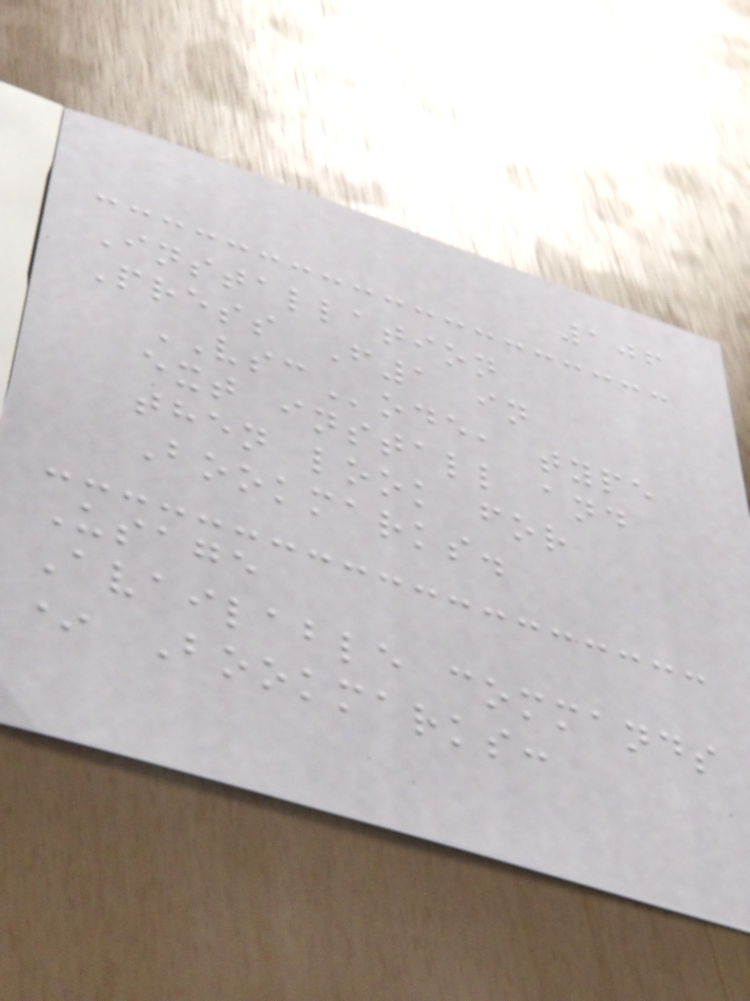106
Installation
Press F1 in
VSCode, type
ext install and
then look for
Bookmarks.
Usage
Available commands
* Bookmarks:
